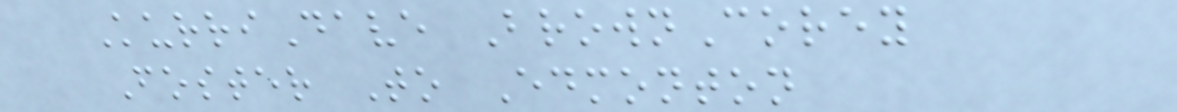KurriDave BrownCorey
Foster To Edmonton
